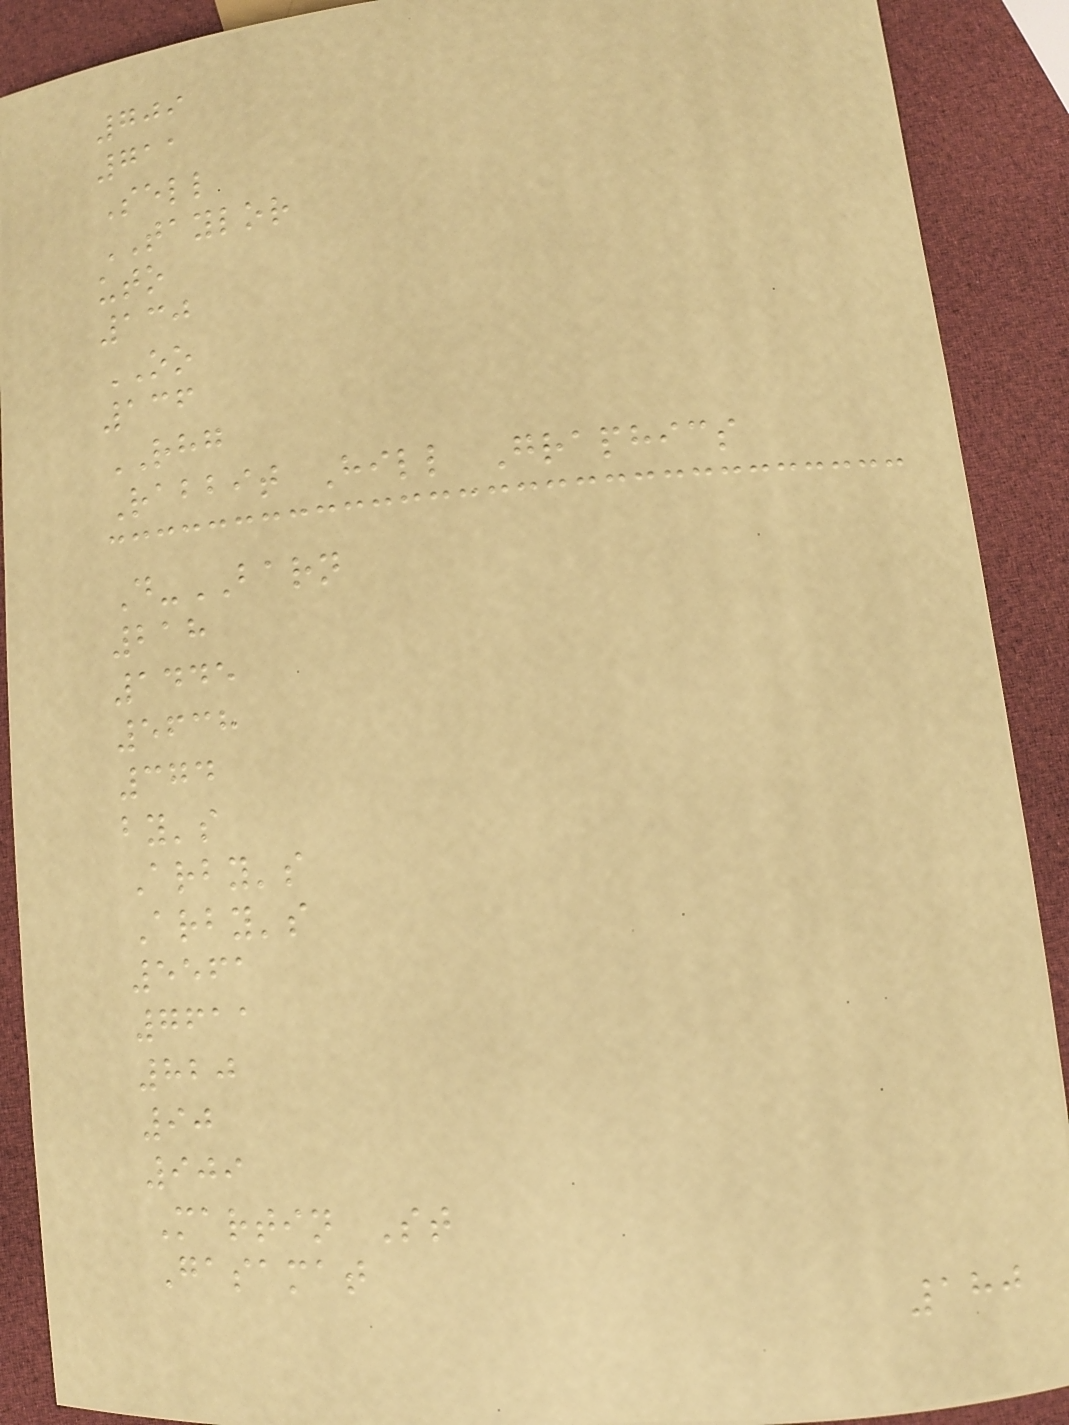709
711
Sell
TAYLOR
uto
130
OO
136
RHG
Rabbit Hill Graphics
D-BARN
218
1445
5638
374
by's
Arby's
Arby's
5561
7611
820
90
909
Martin St
Gasamat
180
